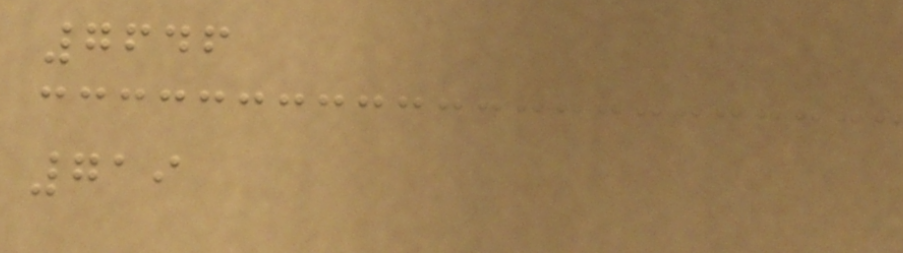7646
719
